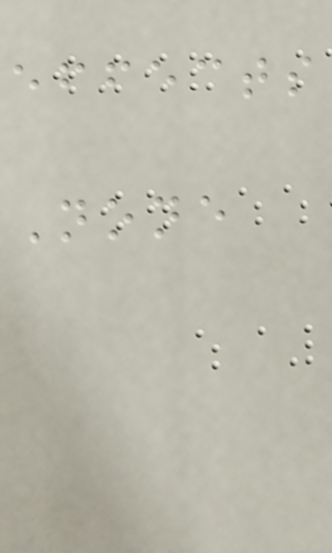effects
None
